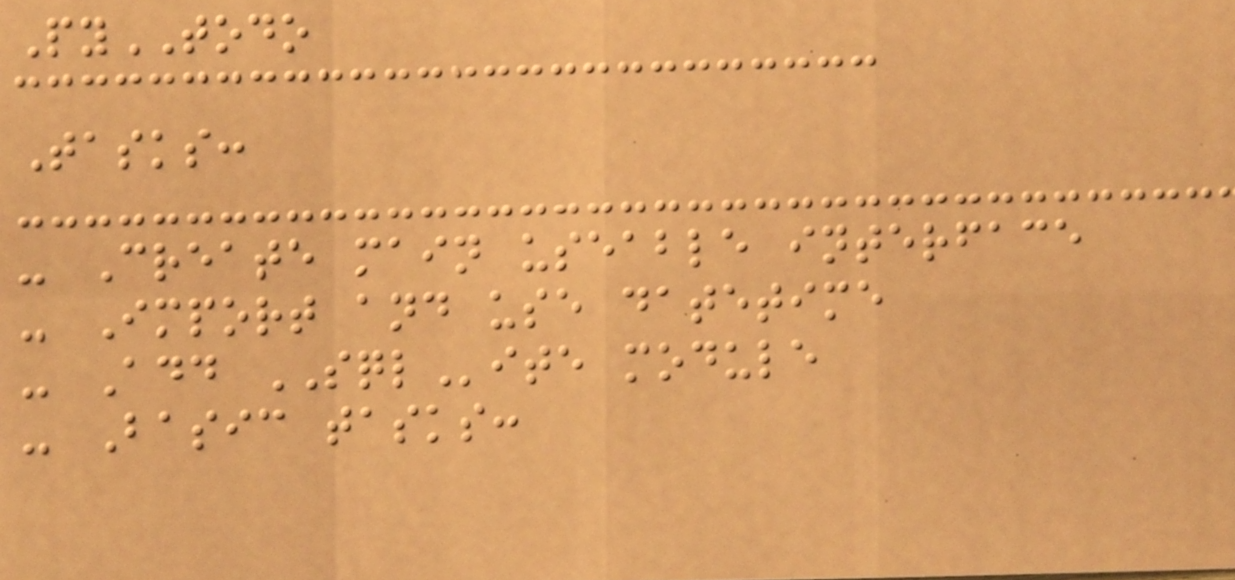PyTODO
Tasks:
- Create main useable interface
- Import and use datetime
- Add SQLite module
- Basic tasks:
